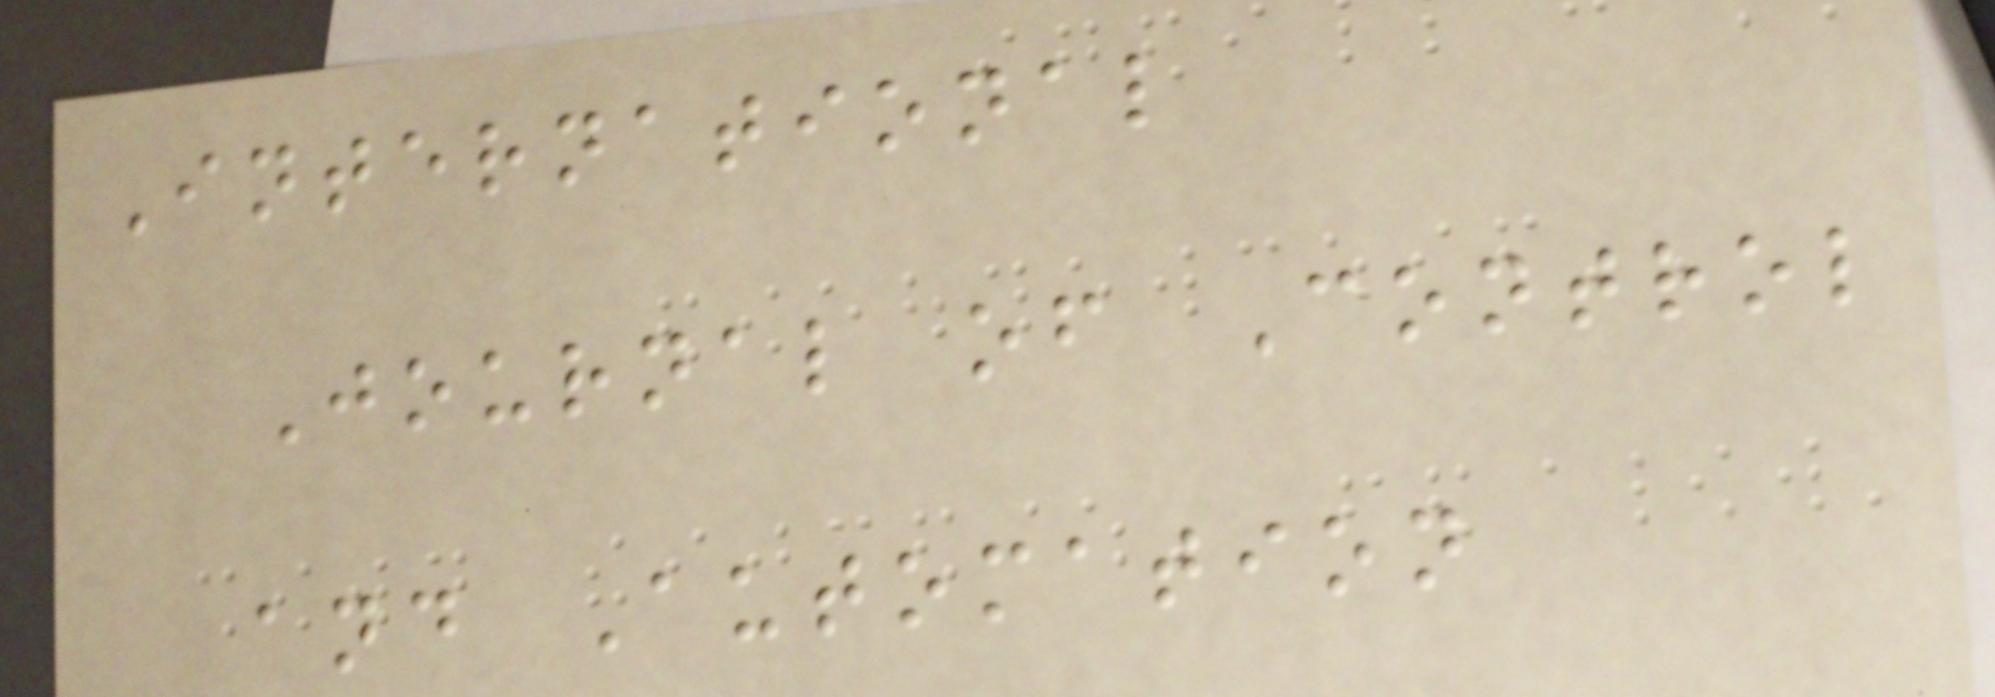International
Journal of Control
and Automation
